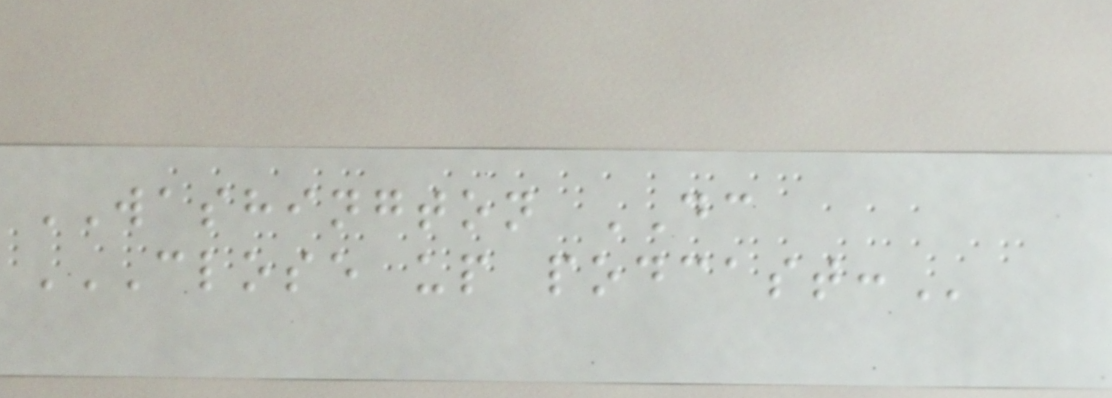WASHINGTON DC
CLOSE UP PODCAST:
